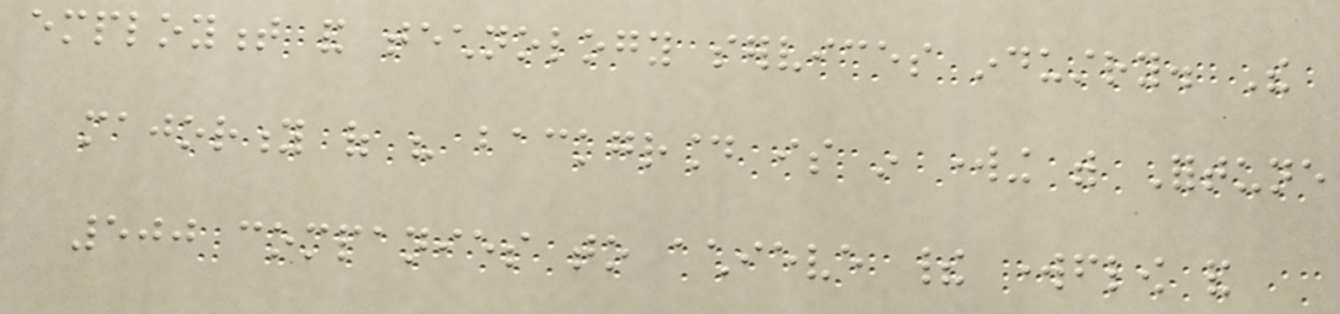employment and technology services industry. The
majority of his background is in working with Fortune
500 companies to achieve their workflow and
